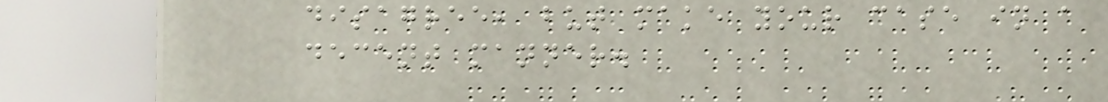disagree, but make your case in a
decent manner.
